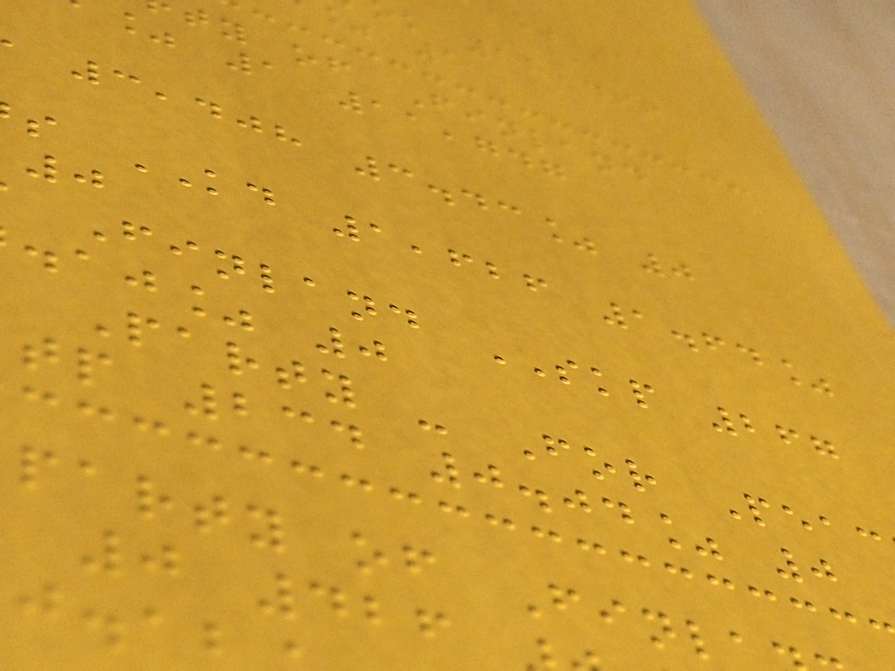ty of Finland
% 1 11,747
3,408 3.43% 0
s KD 1,626 1.64%
Finland SKP 267
.aj% 0
Party - For Peac
tp 234 0.04% 0
party of Finl
